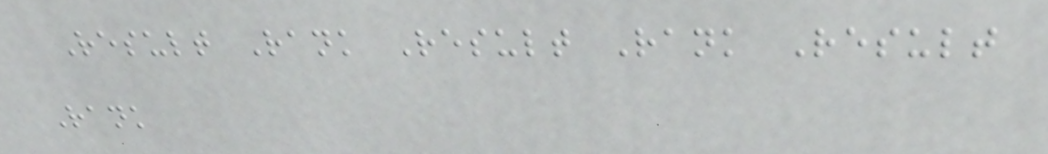Result Rank Result Rank Result
Rank
